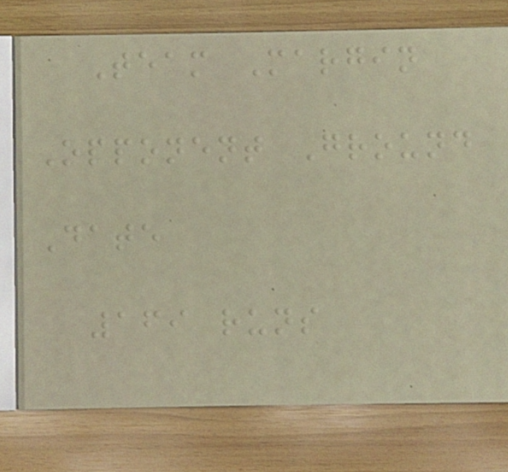Team Margin
Opponent Ground
Date
169 runs
